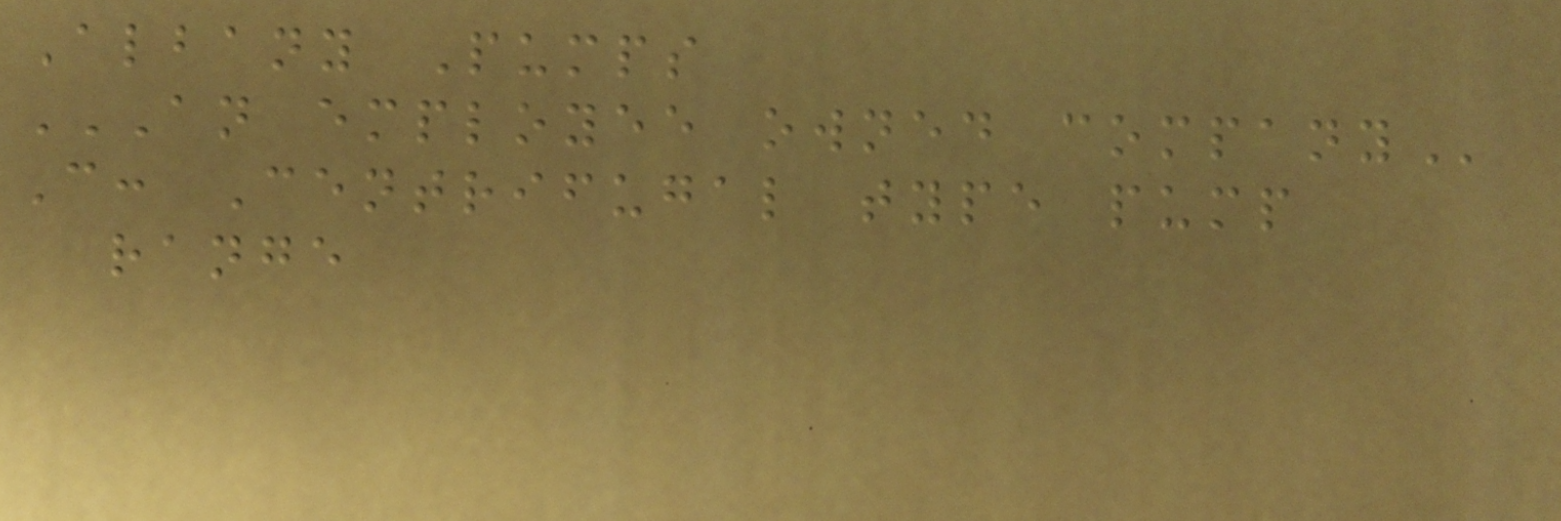Albany Pumps
AN EMPLOYEE OWNED COMPANY
C: Centrifugal type pump
range
